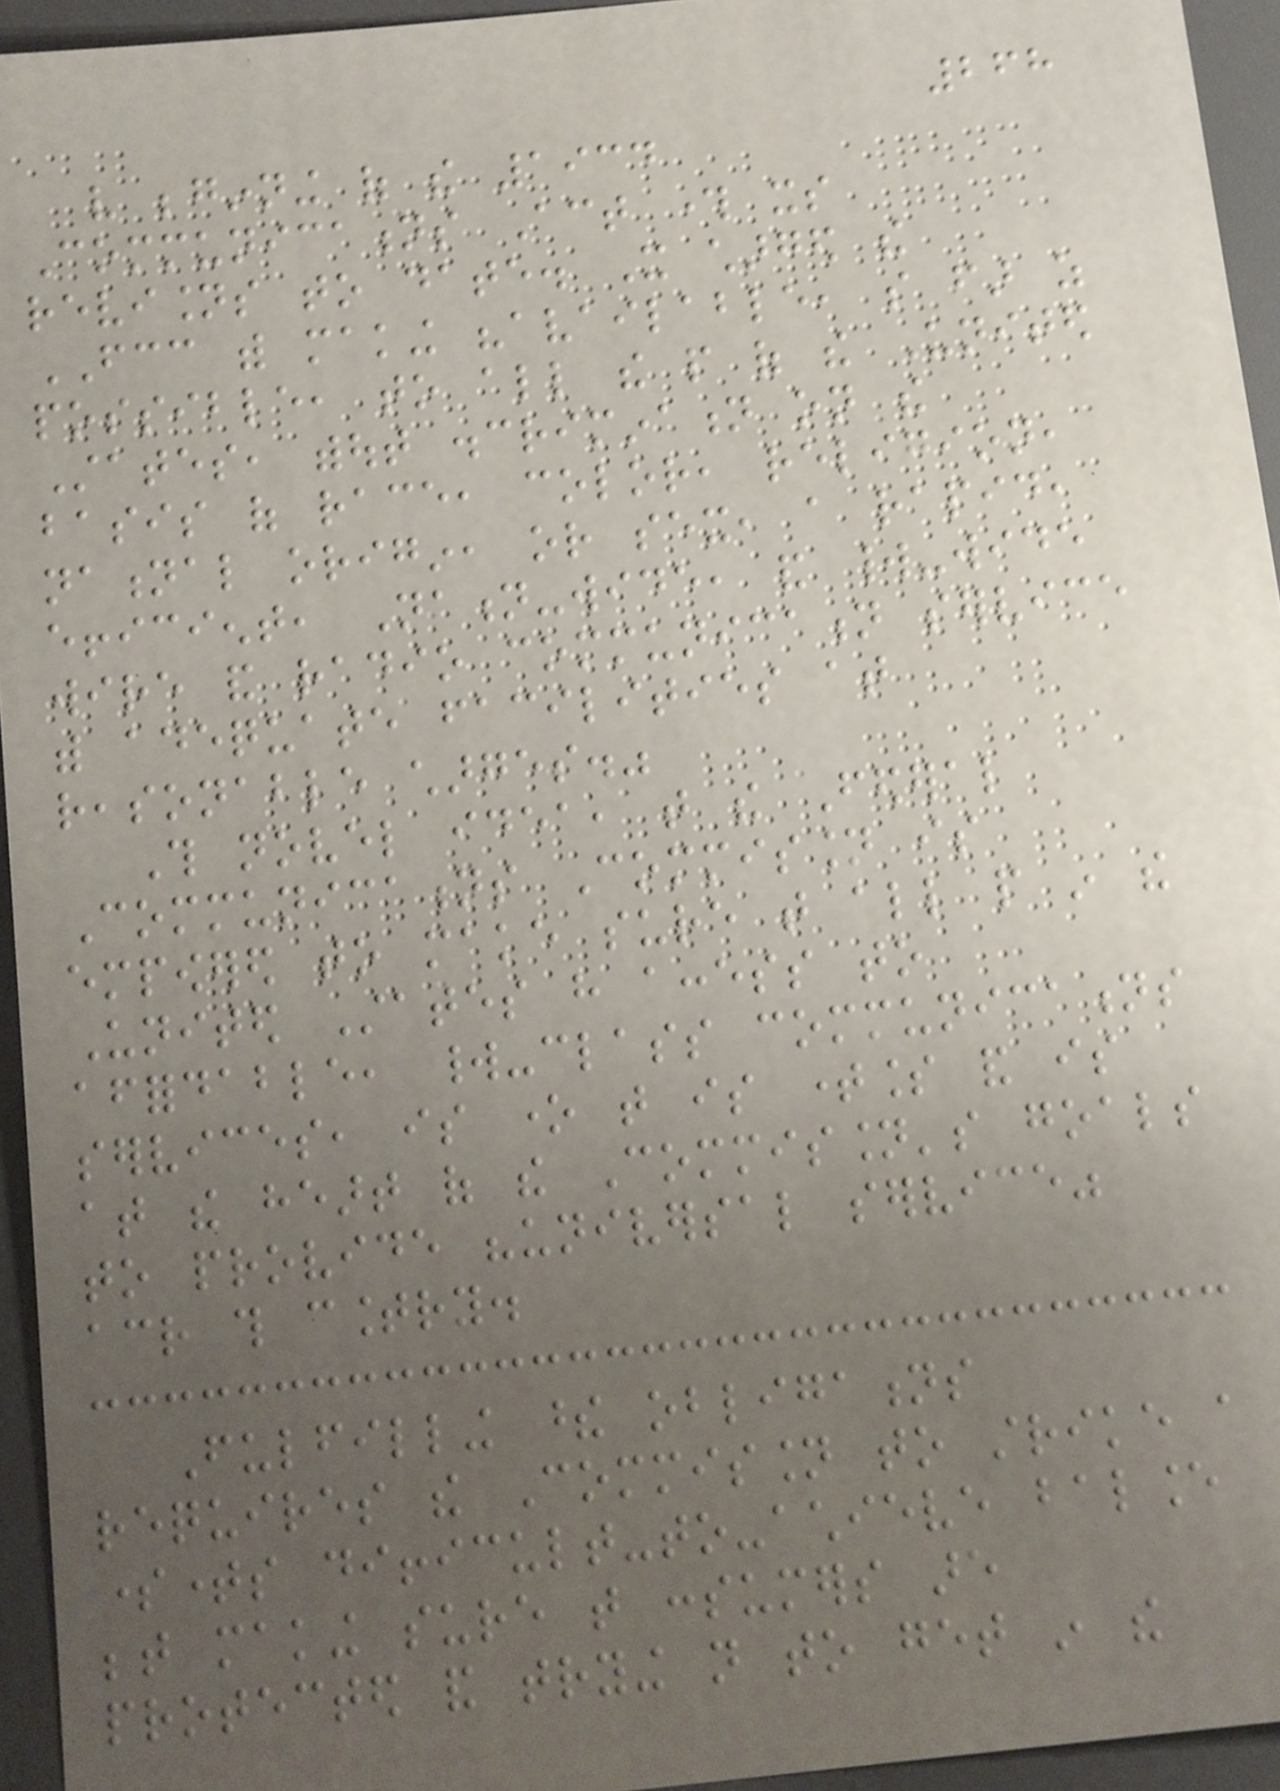268
very beginning of the 1934
Communications Act through its
revisions to date. It charged the
FCC with making "available, so far as
possible, to all the people of the United
States, without discrimination on the
basis of race, color, religion,
national origin, or sex, a rapid,
efficient, Nation-wide, and world-wide
wire and radio communication service
with adequate facilities at
reasonable charges."
This novel idea, that the Federal
Communications Commission is
empowered to make sure that all people in the
United States have access to
affordable, world-class communications
services, is one that is timeless and is
at the heart of the Commission's goals
to provide "universal service"
across this country.
Fulfilling these obligations
requires the Commission to strike a
sometimes difficult-to-achieve balance
between making sure that consumers are
protected and trying not to get in the
